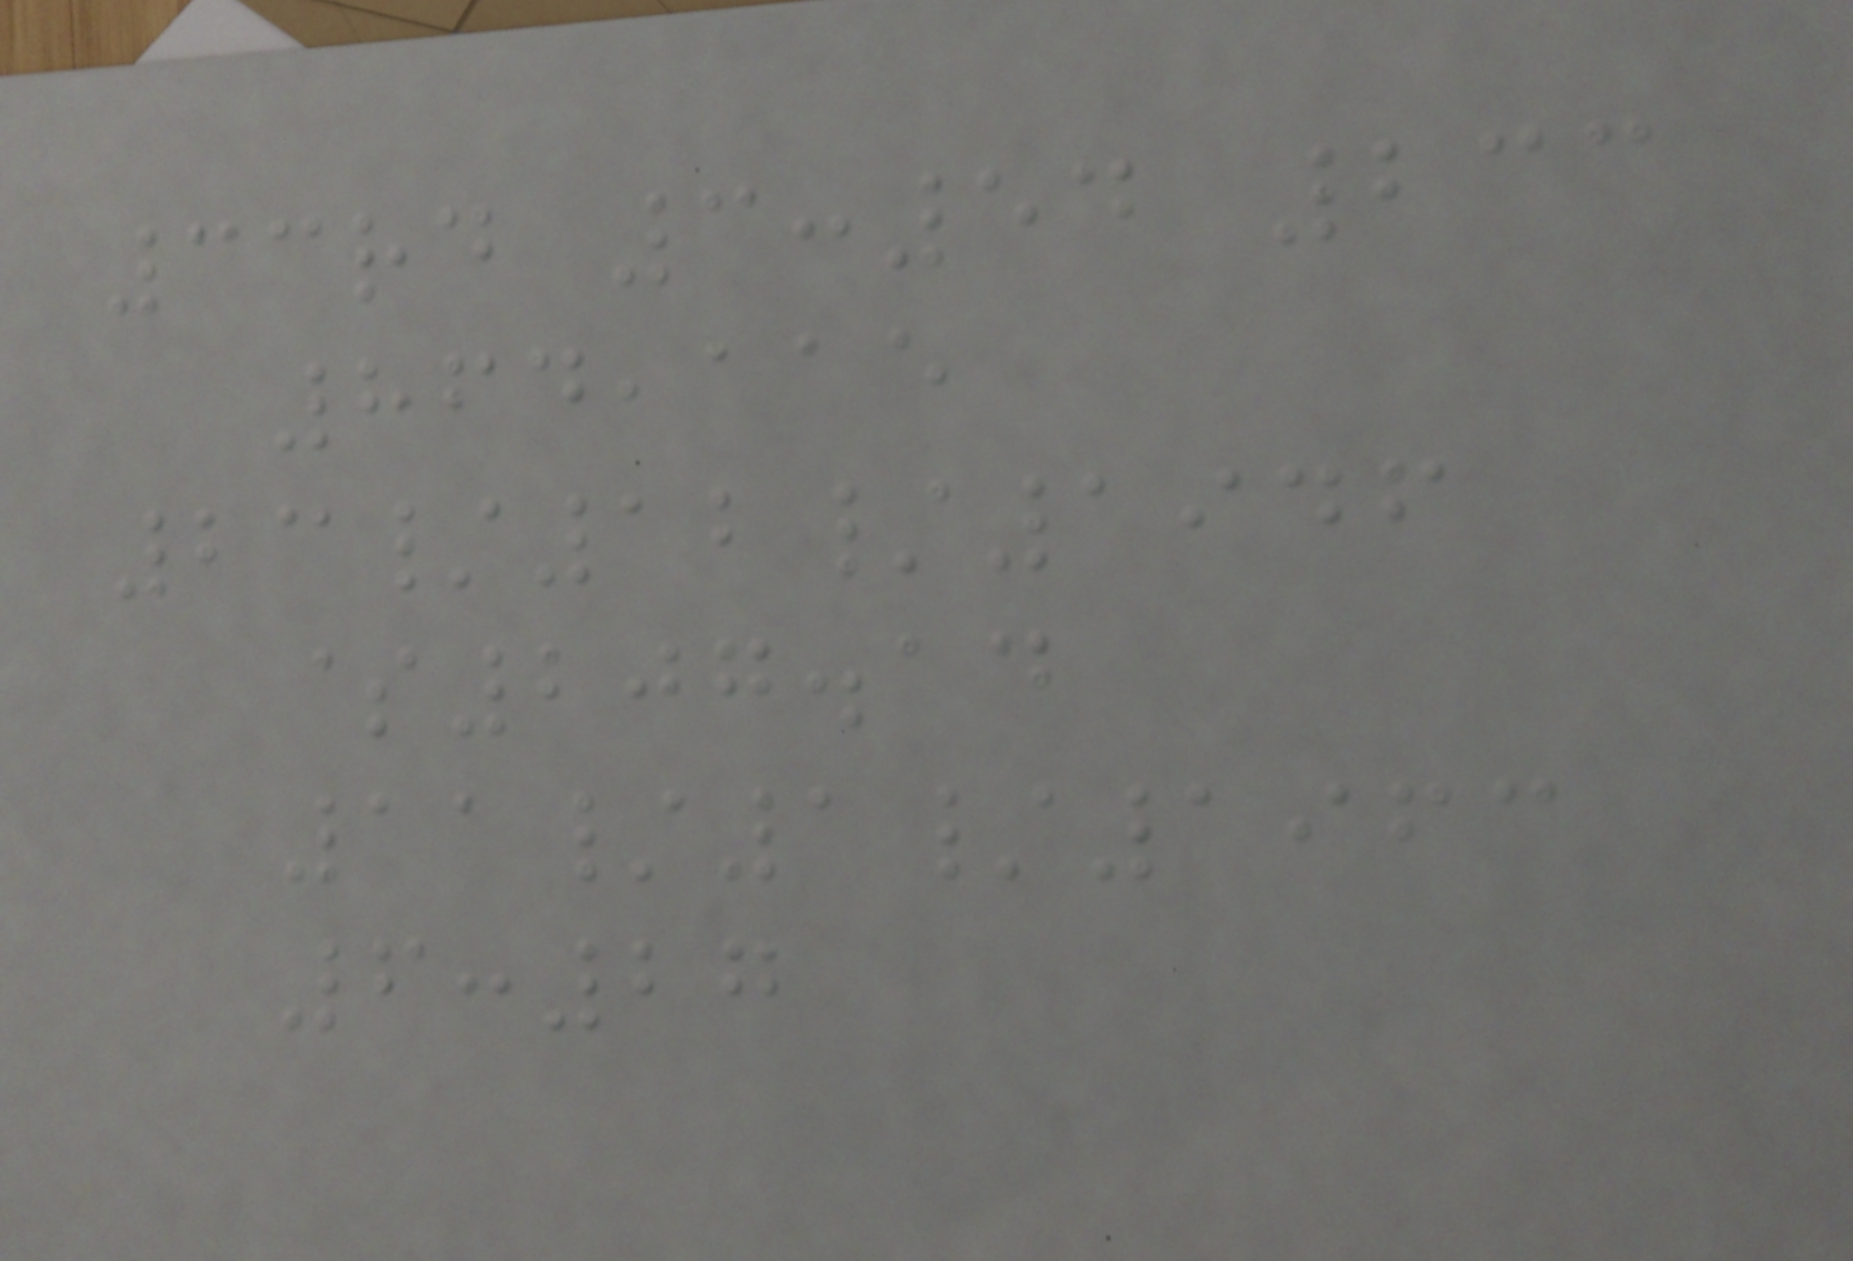33rd 3:54 233
864,115
23/12/1946
$207.14
11/1/1963
6:27
